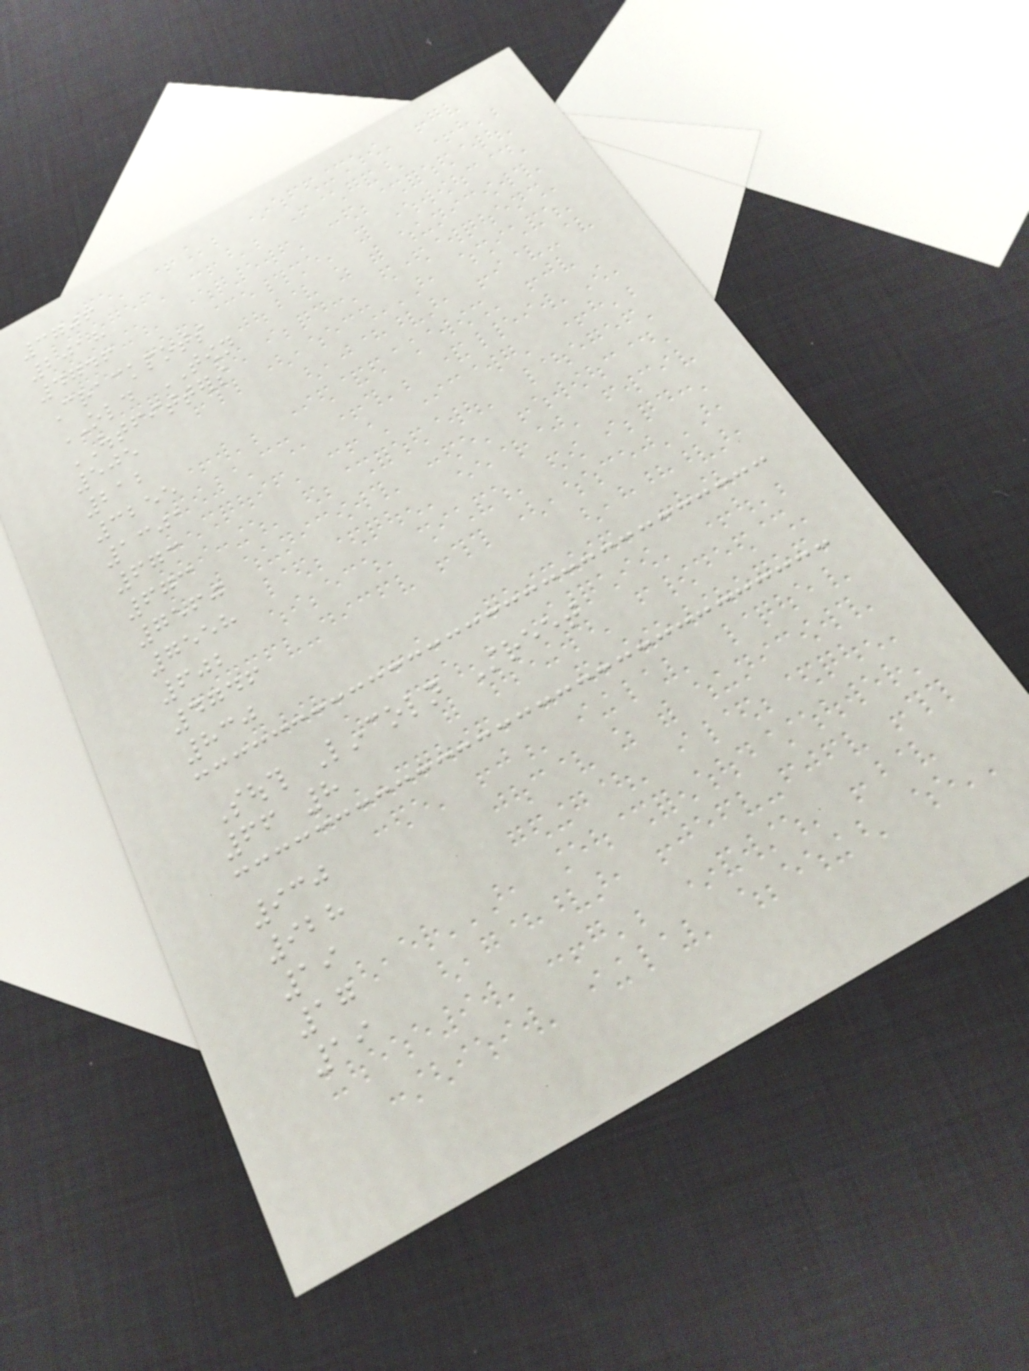3706
2018
4746
Crackpots
OLD TOWN
OUTFITTERS
505
212
3255
1301
673
673
7560
7558
602
4746
830
South Lincoln Street
66 8
930
928
19
17
19
